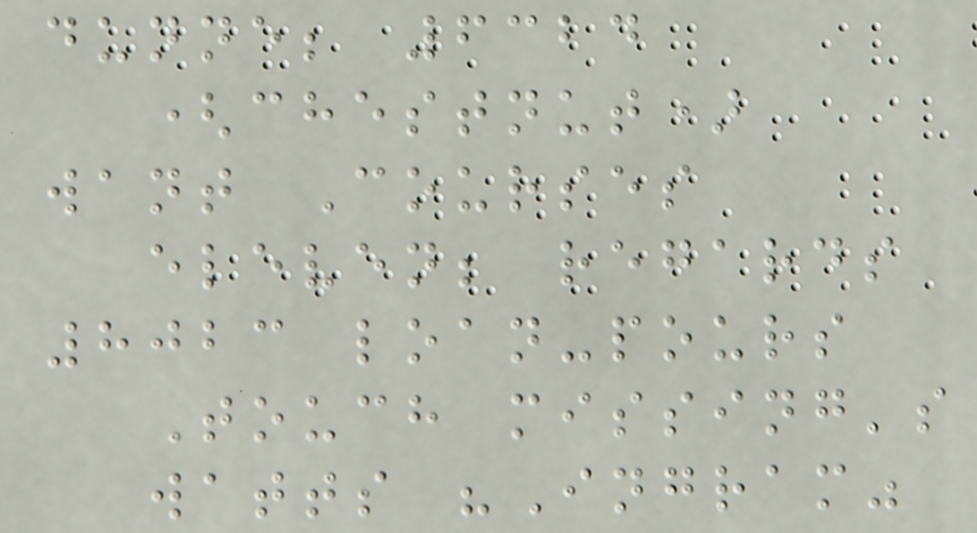dunne; 6324
(chestnut)
want Courses
eleven; regards
8023 loan-pours
Touch missing's
watts "Ingram"
